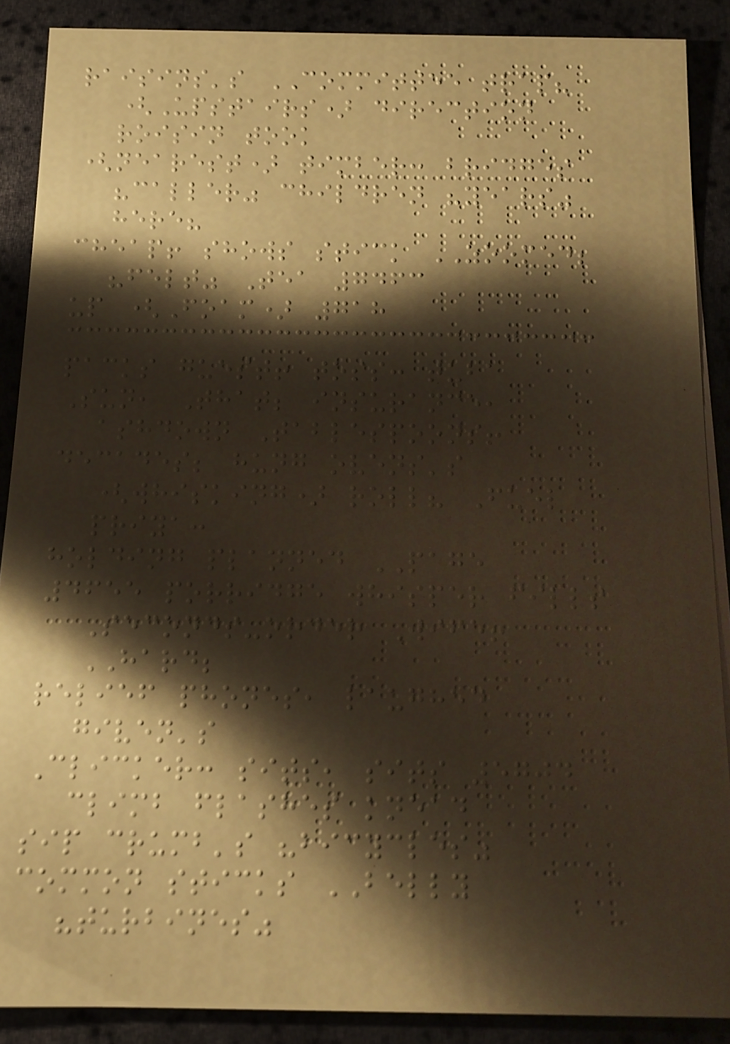raisins's COMMITTEE trap?
(Upstairs) direction
roisin took
(nearest) timber: bridges
"caller" children "years"
here?
cheap! shows stick ZOOMED;
"felt" Tea 7463
up (Foam) 718
packs guest! toss: tuba
Sun, That; insurance,
ashdown Tablespoons!
decades; hung ovens's
(whisking) roll? Fuel
priya:
holding planned PAGE
4655 porridge whisper fills
Seconds-order Wife!
HARD;
relief phones, laughed
given's
Clicker: sits, sits 5704
climb flashes knead
sip crumb's "bicycles"
common sticks BELLY
"turbines"
